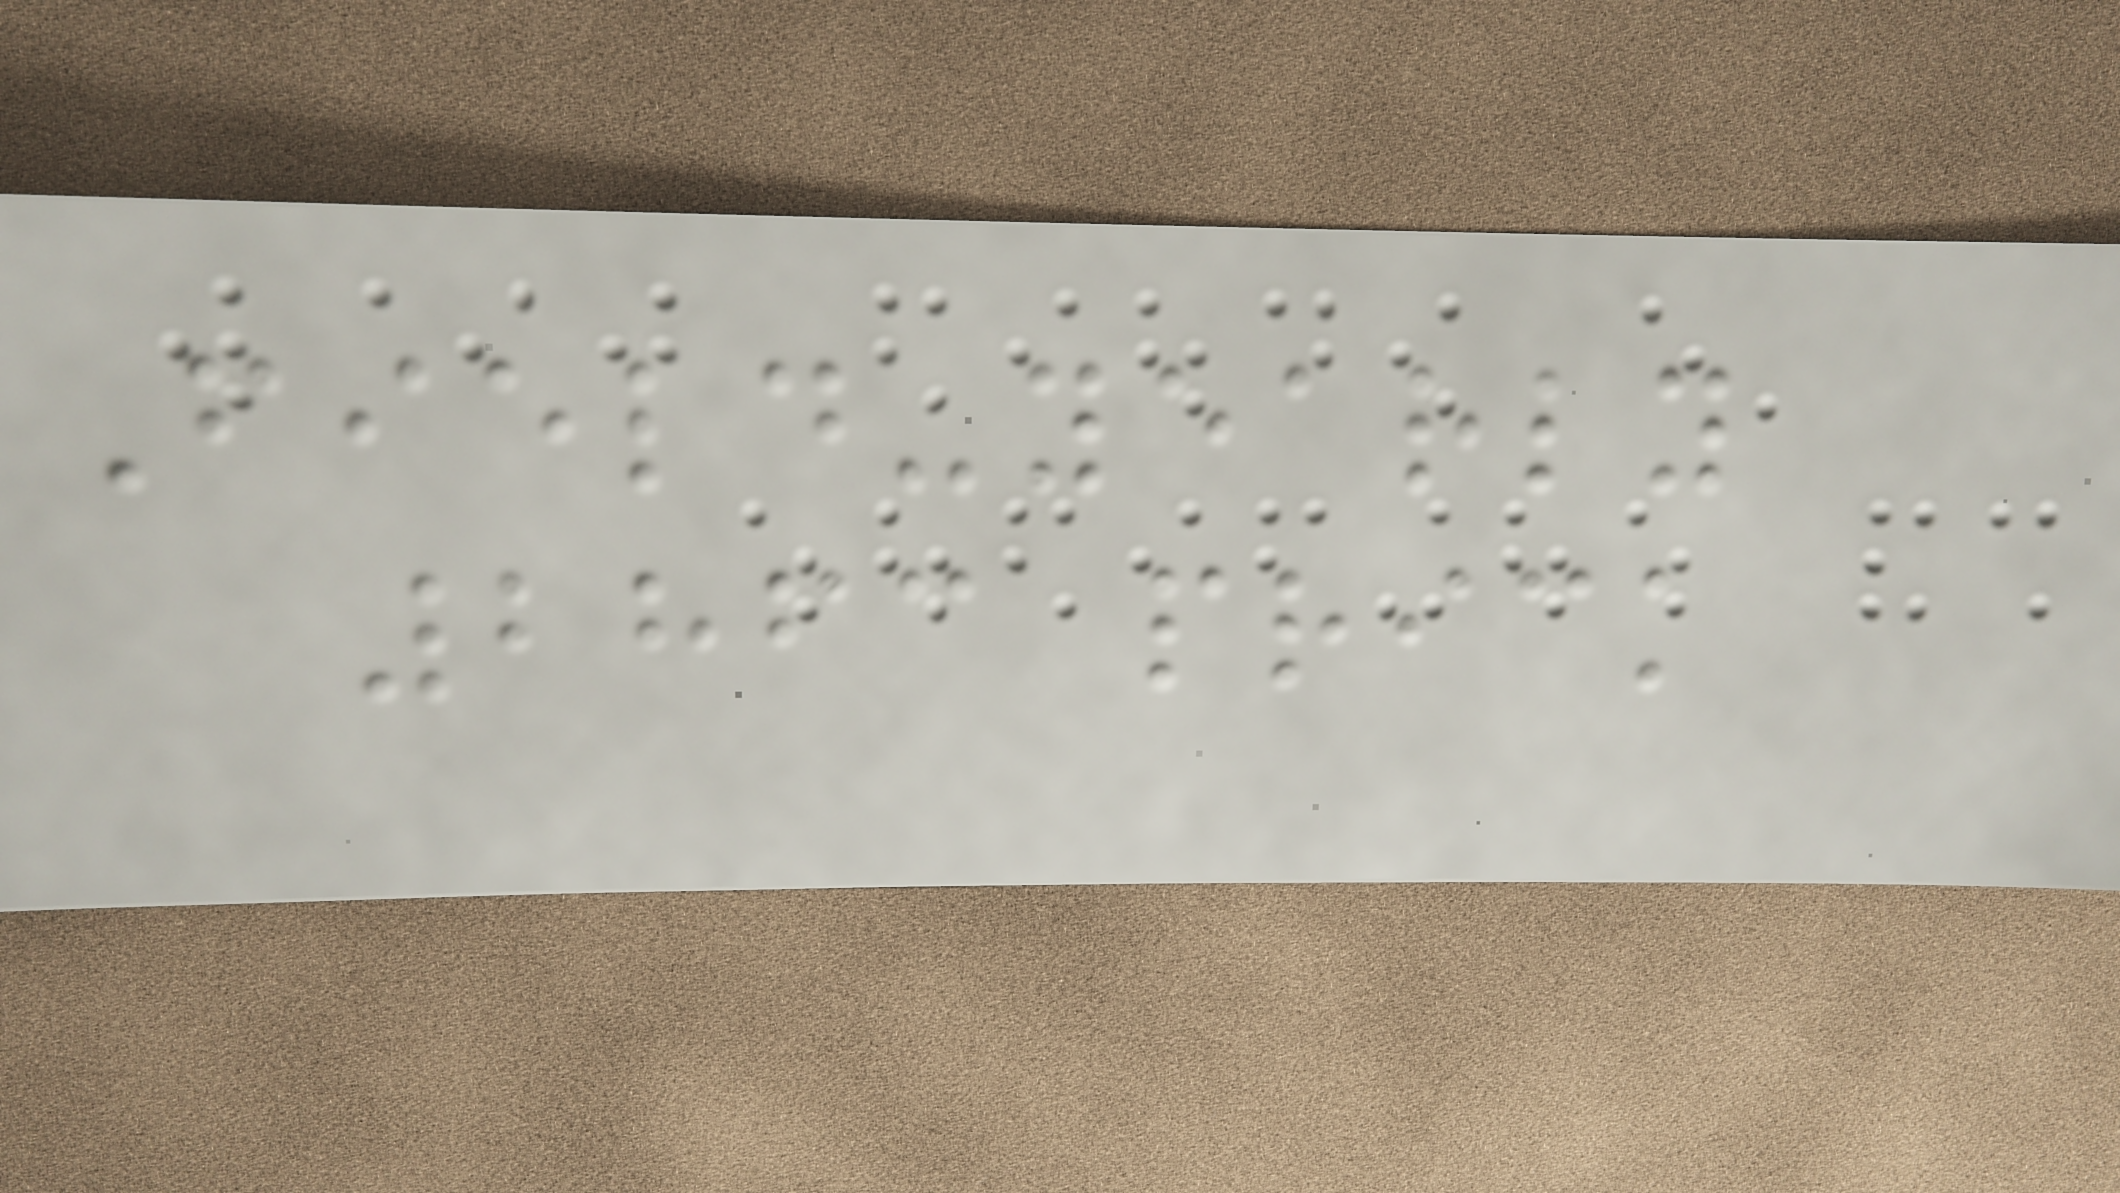Field-yearly
2863 prick
